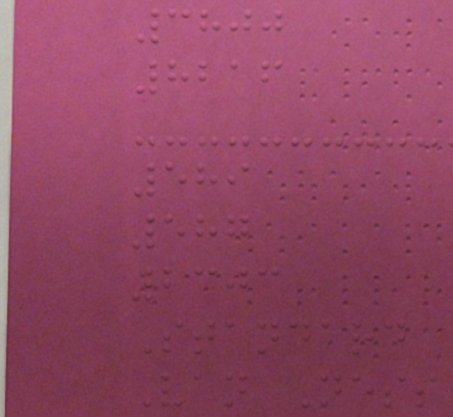3800
8216
589
587
2303
Standard
Van Ness
